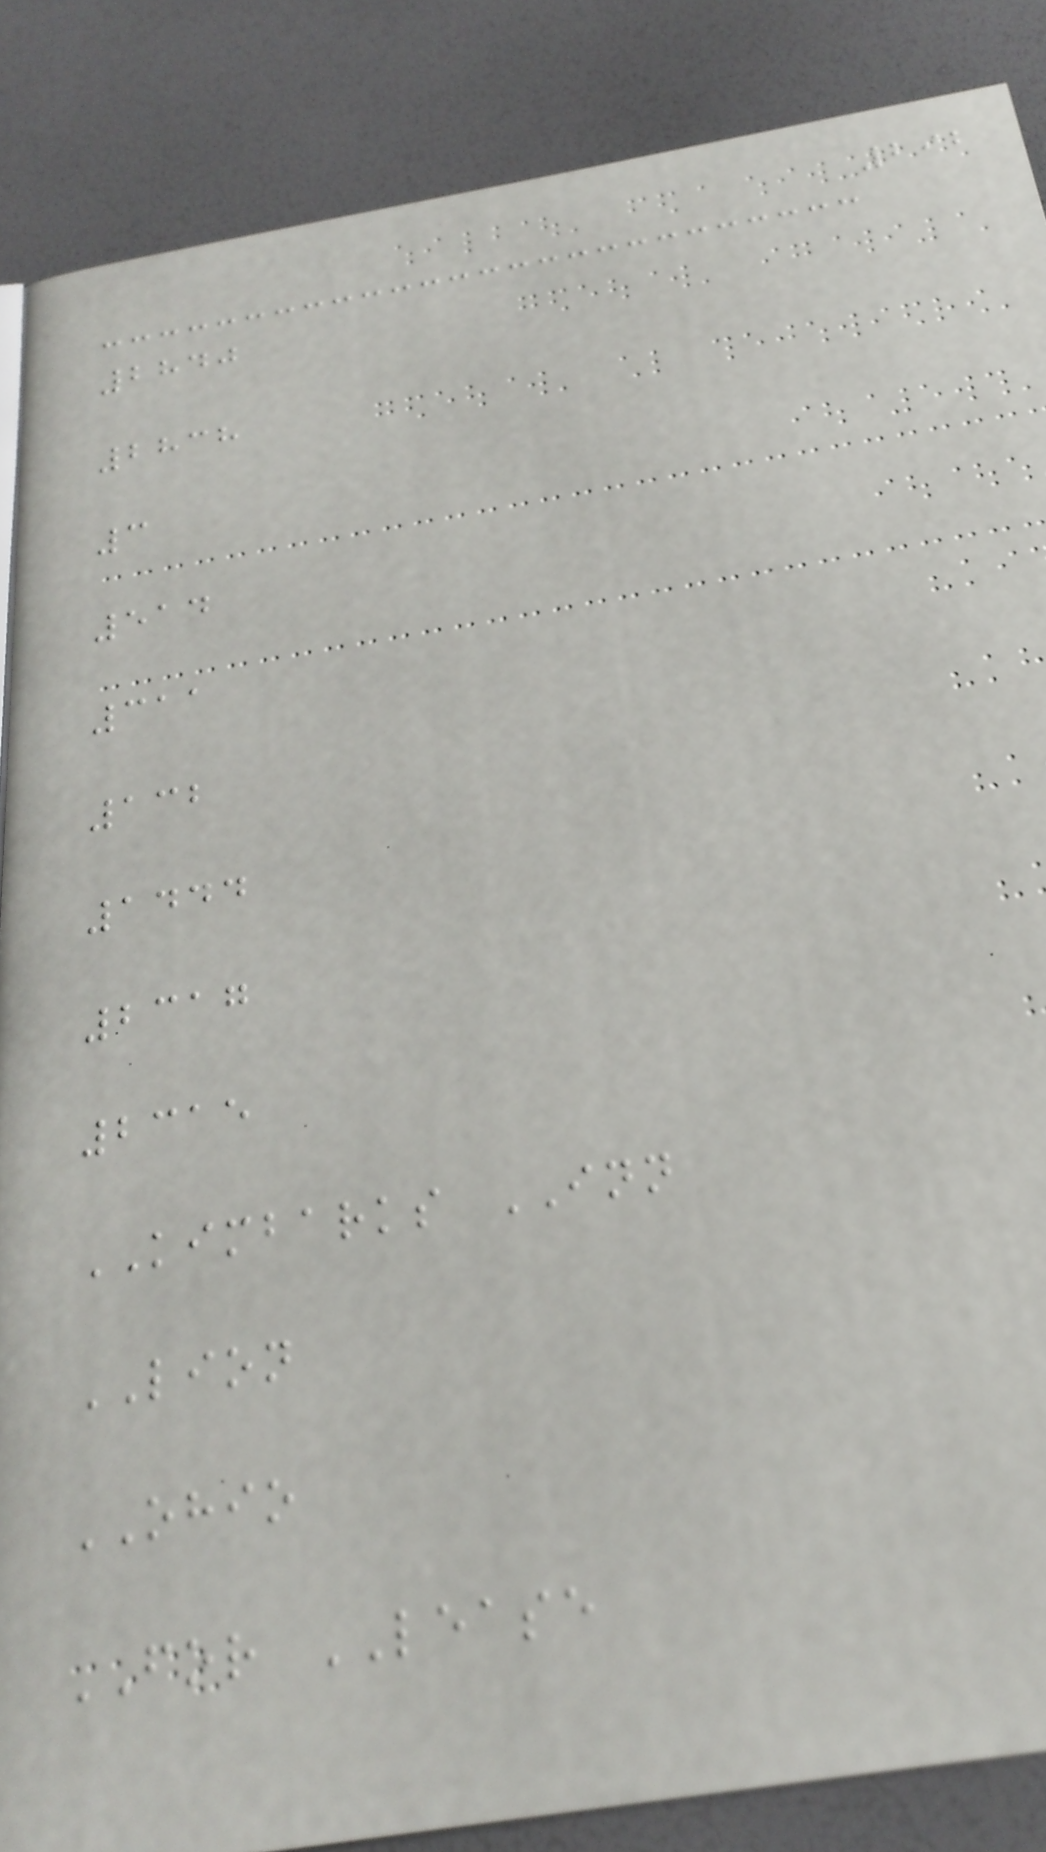292
2840
2838
3
514
311
132
1444
2317
2315
KIMBARKS INN
LION
OHIO
FOR LEASE
